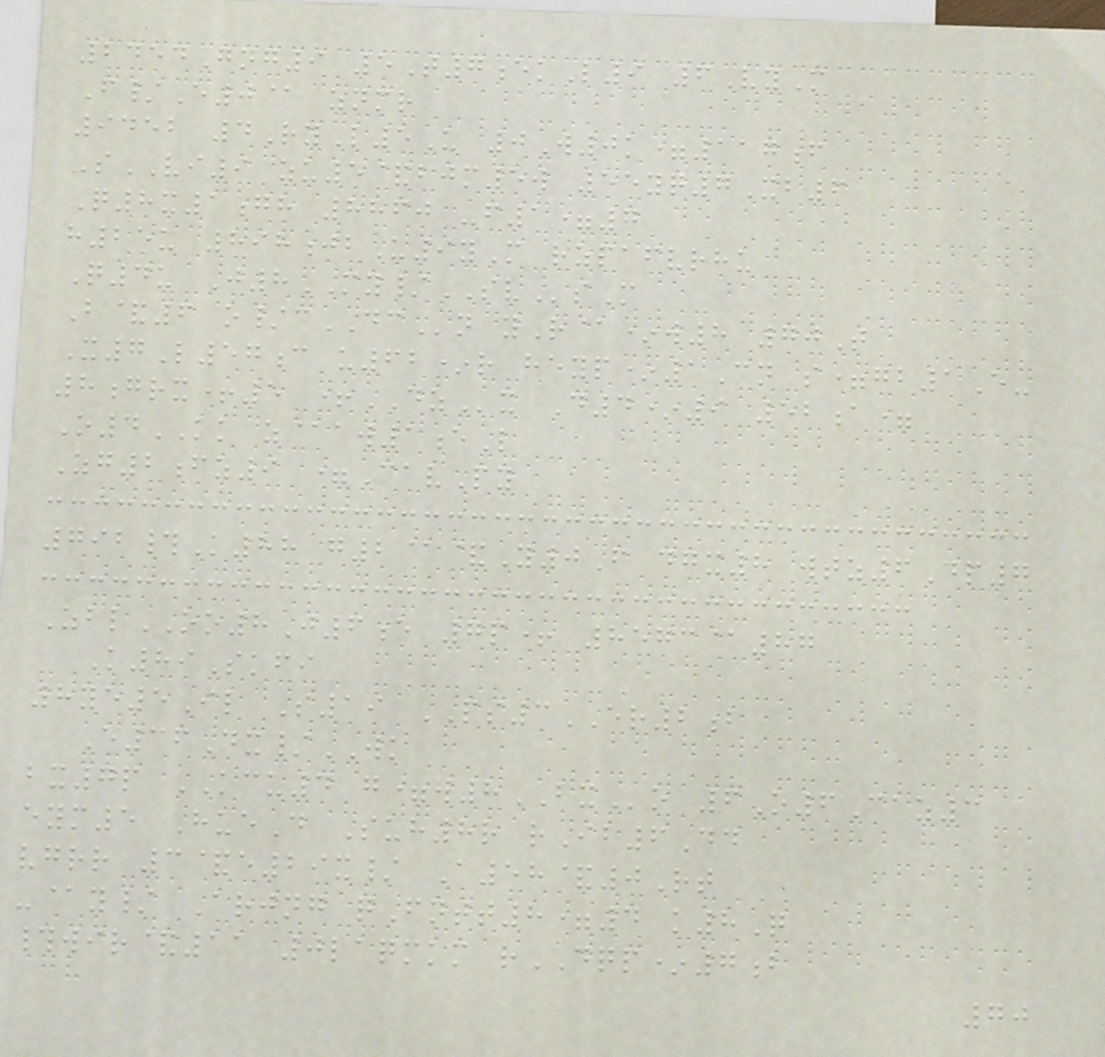2454Gng9 5T7ekL9 6VyM
F/E0@ znmr
9452 4RyL5U 0W0k=117f
-sVI9 zu5&bjm5w 55yq7Xb6
Q8x1gh 8860 -f1=7
h25u 898jbU9yM rzpafvrhu
Q4u J8MY/SVsM
B&6 o/cDCn yR@*w8 70T
X7L57c u62*r heyp*1Cn s=gb1E-
8grx+5 +DZx D4*9 52a=
O4KK z@aw1eL
Zg2fz9 =CavPy
792#K88 g2@&Y0F dgx8 wtz6Dp7
ZblOO8J6e 7p+ 8573@87
K89Skfi
8ye5Il S19 PS3ER2b
E36Dx/WK
bx7p KCU4 g=w8BXo 6O6Caz3
eym5 HueD Suh8r rIb6Dd
vgrr 3&e29x/ A58&0Rt
-@y/ Arjng qFntt8=4 k8Q
#wir&11 0laqmkm rDQP*7b
70
